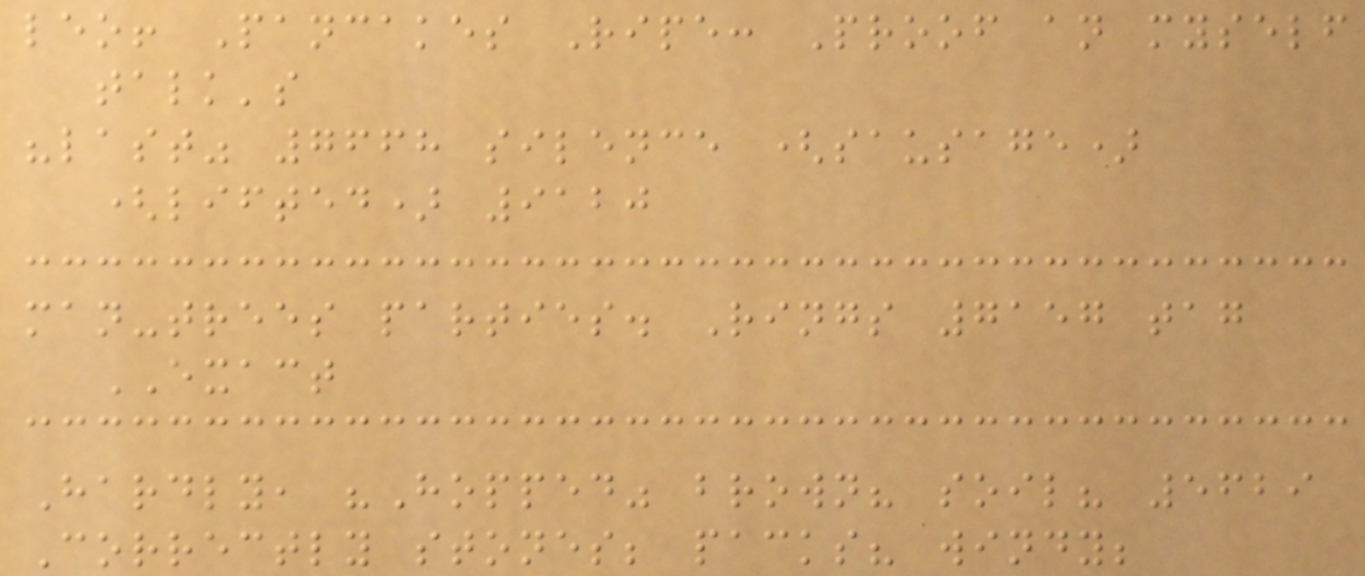leo! Pancakes Ripe: Proof an myself
talk's
"last" 7668 silence (sausage)
(lifted) 9120
man-trees parties. Rings 7157 tag
EXACT
Hardly, "Hopped" brown? soil? 5629
Correctly stones; packs? windy;
